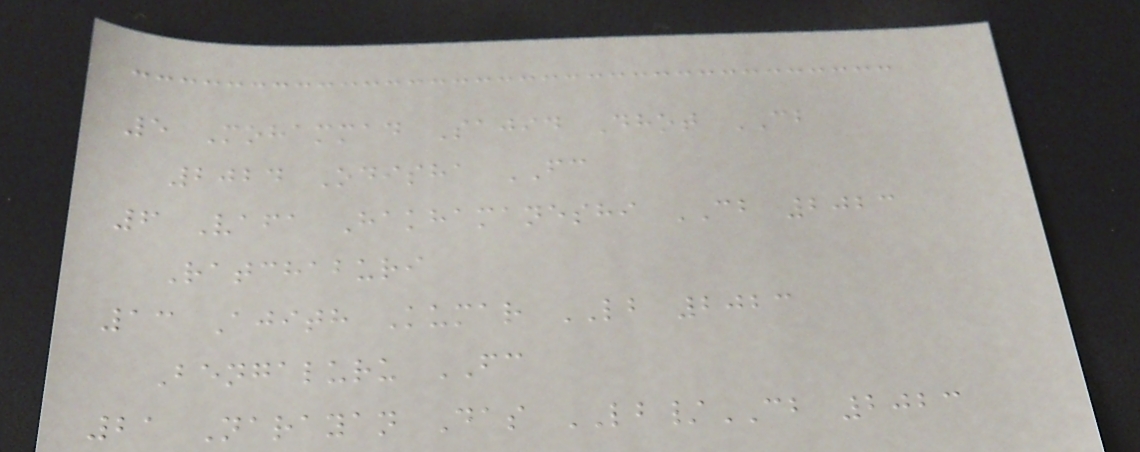5 Mohammad Sajid Dhot CB
2024 Odisha FC
6 Vafa Hakhamaneshi CB 2023
Ratchaburi
13 Ajith Kumar LB 2023
Bengaluru FC
21 Narayan Das LB/CB 2023
